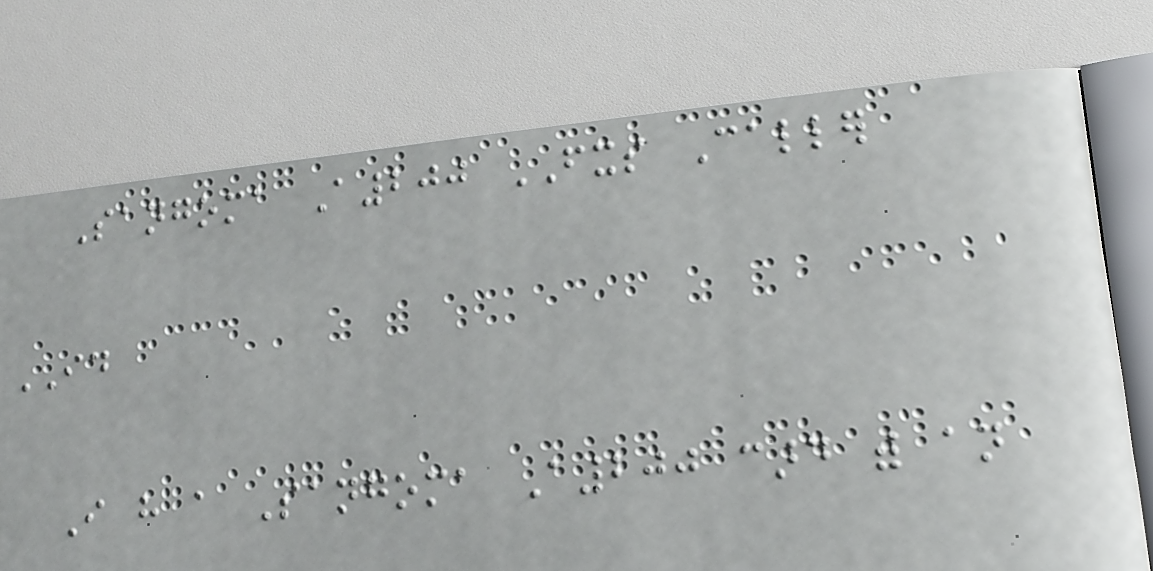Sangoma A200 FXS Caller
ID
I have a Sangoma A200 card with an
